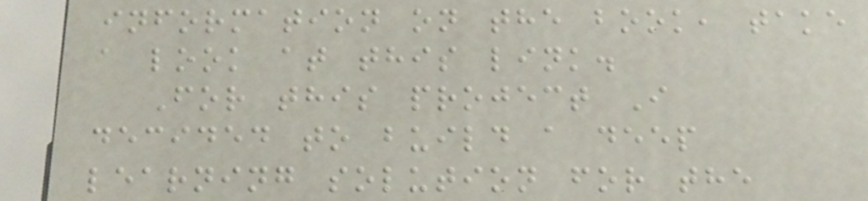information on the book, take
a look at this link.
For this project I
decided to build a deep
learning solution for the
